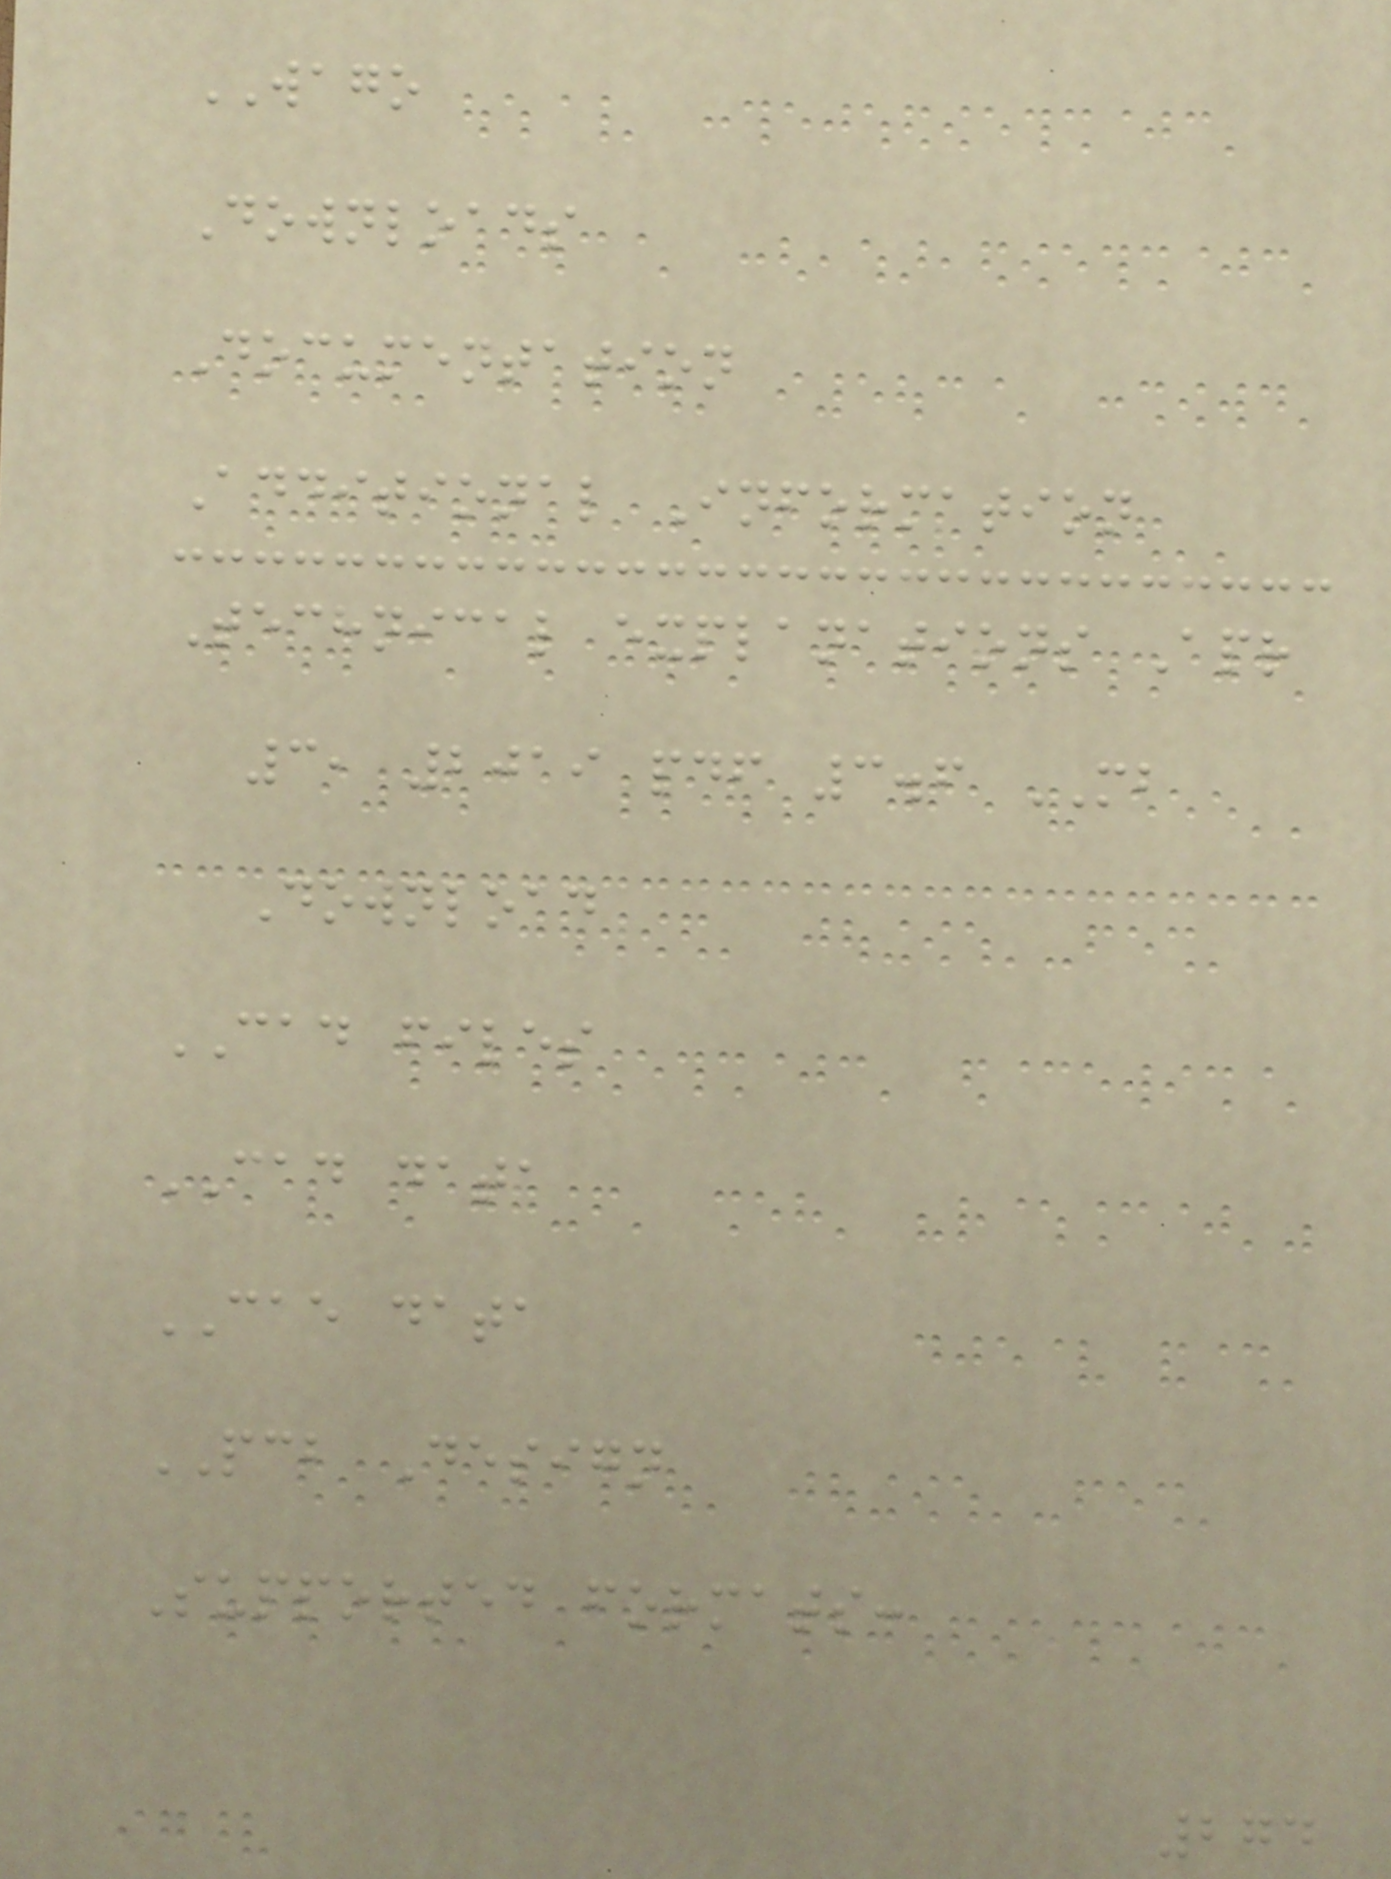WAGO
Downloads
Documentation
Additional Information
Technical explanations Apr
3, 2019 pdf 3.6 MB
Download
CAD files
CAD data
CAE data
PCB Design
Supported formats:
274
